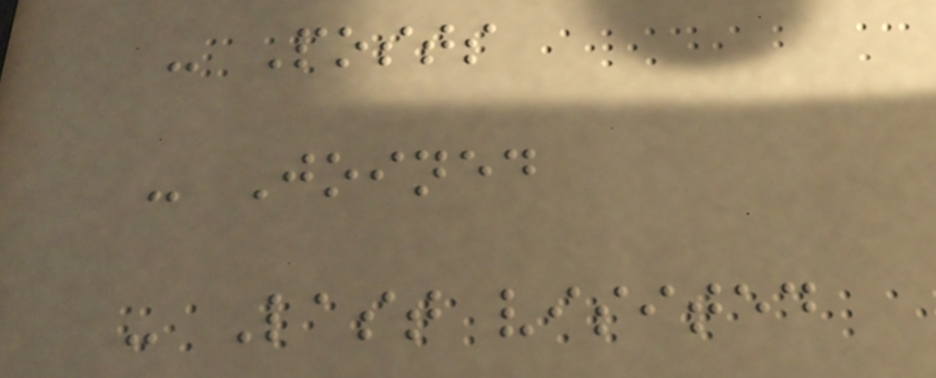- Posts
- Joined
- Last visited
